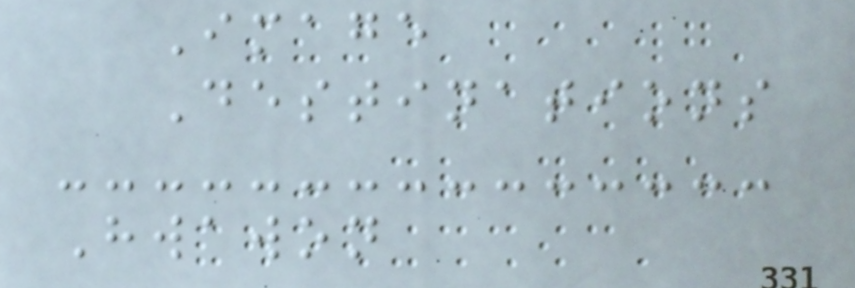Image
Destinations
Hwawon
